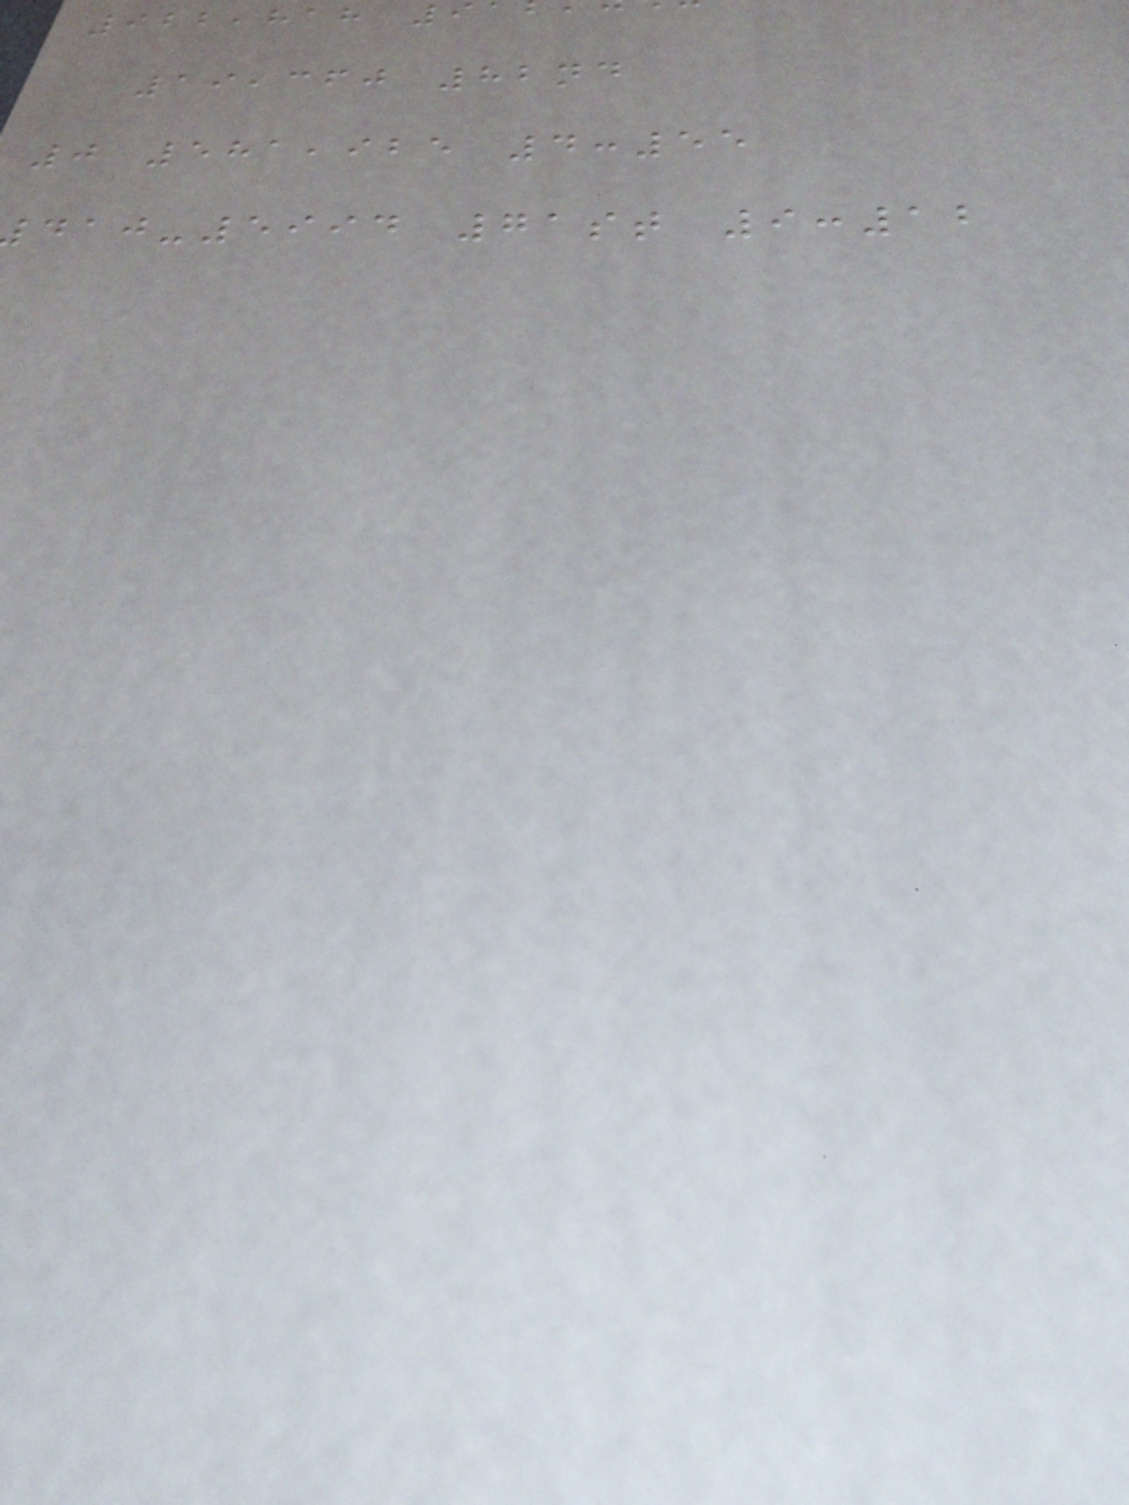922,818 9
19,360 82nd
0 581,925 4:55
-5994 71st 9:12
